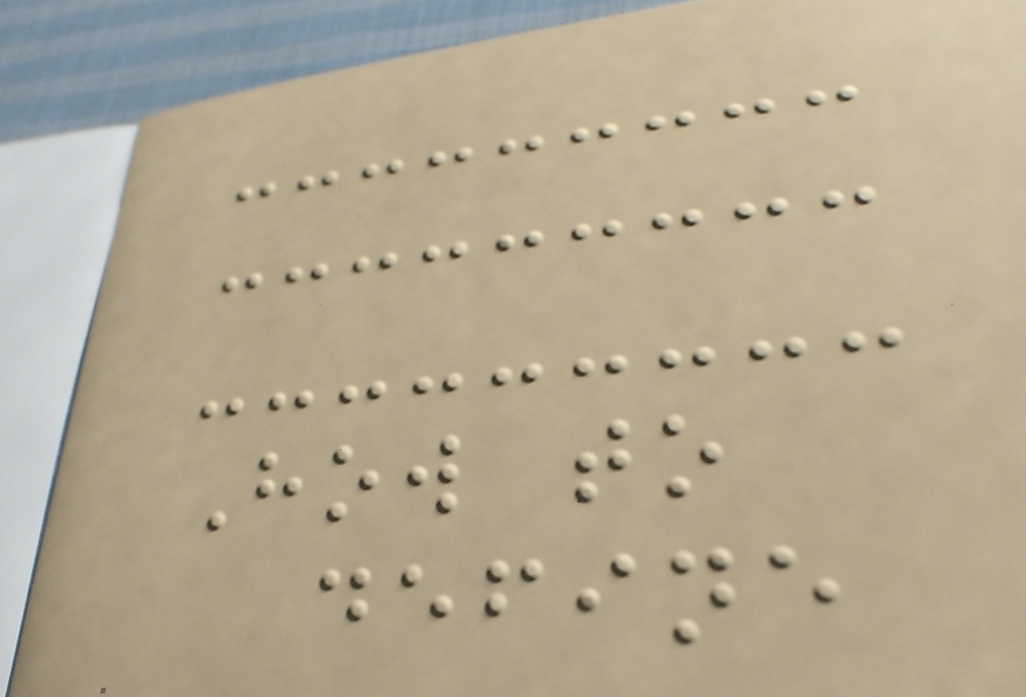How to
define
